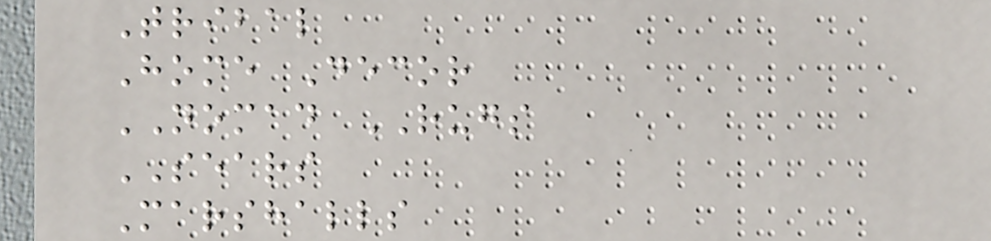Tribal
Home Decor
NOMAD RUGS
SEARS
Marshalls
